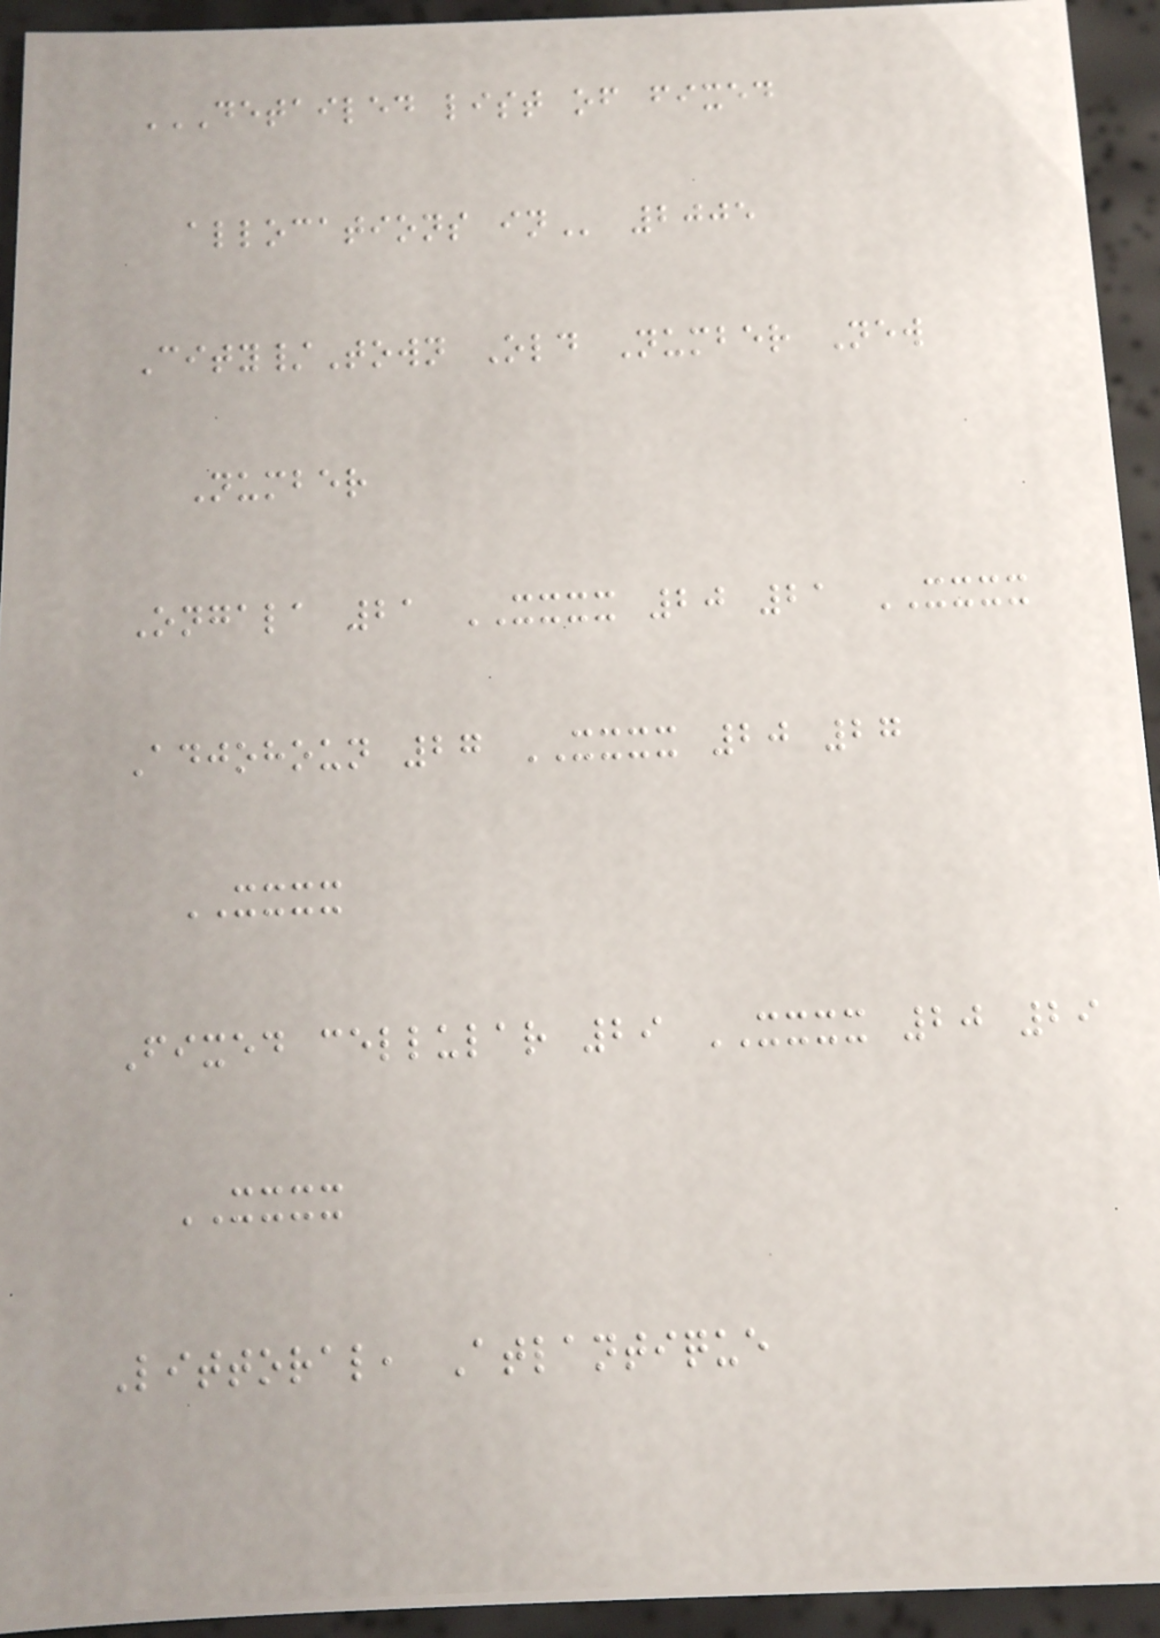DETAILED LIST OF FIXED
ALLOCATIONS IN 2005
City/Town Old Number New
Number
Ongala 21 XXXX 20 21 XXXX
Adjohoun 27 XXXX 20 27
XXXX
Fixed cellular 29 XXXX 20 29
XXXX
Littoral, Atlantique
